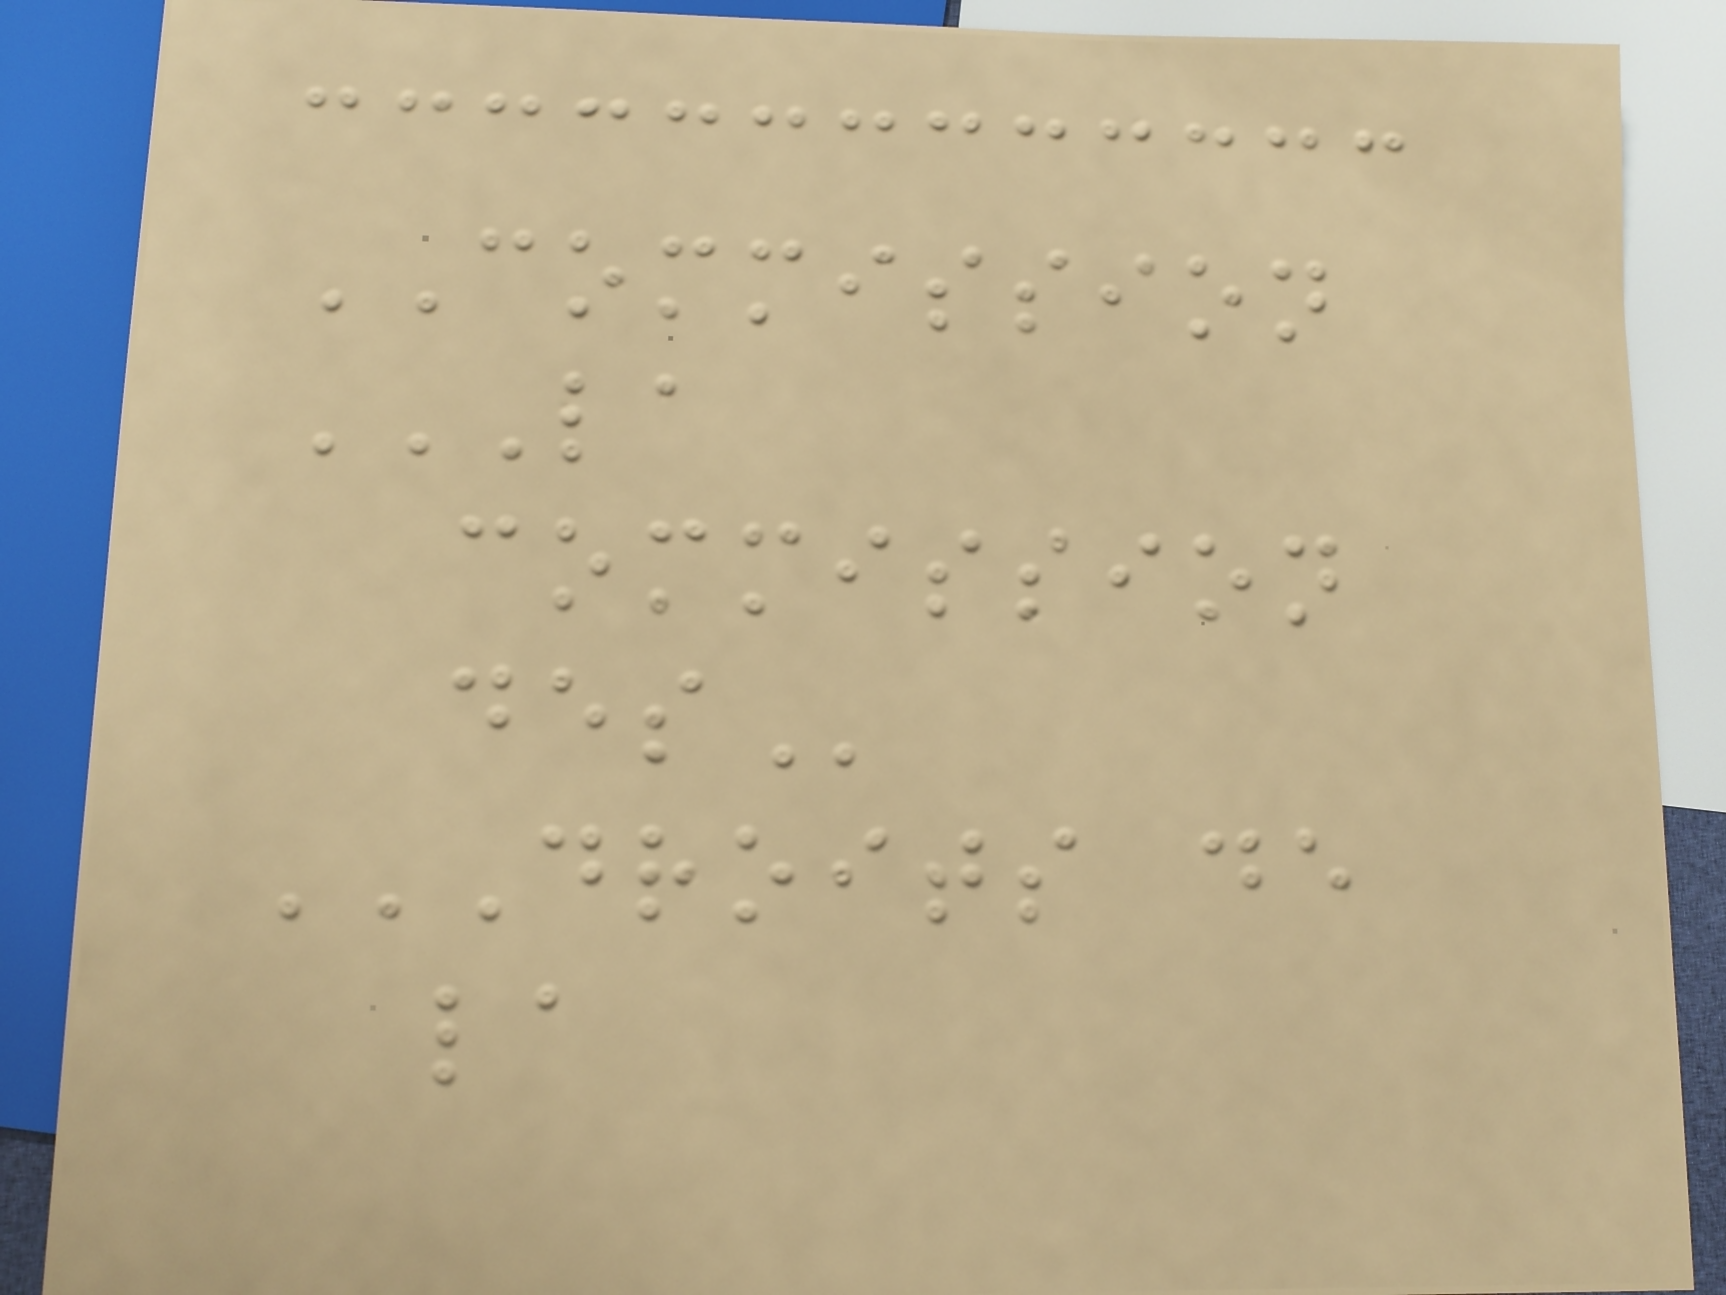COMMISSION
LA
COMMISSION
DES
DROITS DE
LA
